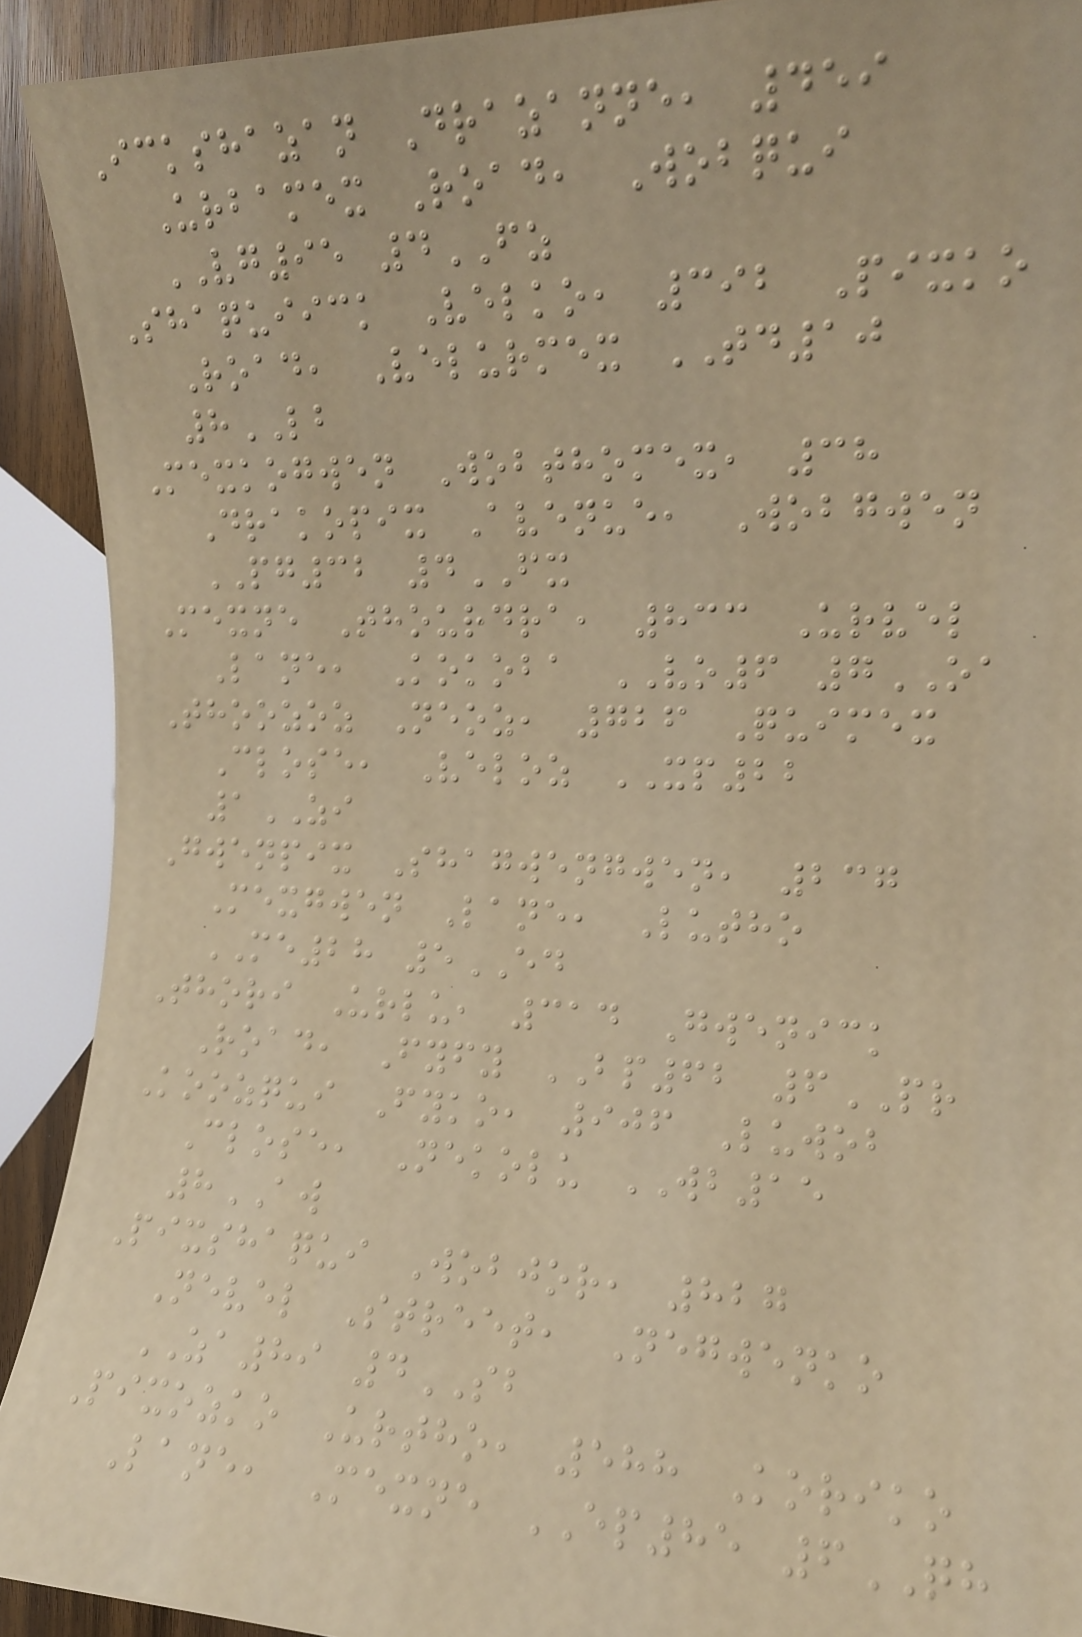Ickshazan Drazanne, 459
Urbamex Road, Wobqui
VG95 4FZ
Shaquiick Velko, 392 Pixko
Road, Velurmex TD10
8LB
Mexkogwen Wobthomex, 38
Drakopix Avenue, Wobgwen
PG32 4FX
Mexne Thourdra, 833 Urvel
Lane, Kokoba VO6 7OA
Thoozoz Neoz, 726 Quimex
Close, Veloz XP22
1ZI
Gwenpix Shagwengwen, 237
Mexgwen Lane, Lutho
ME28 5ED
Thori Urlu, 314 Gwenick
Road, Fyfy BP62 6PR
Koozqui Fyko, 906 Luwob
Close, Nekolu WB15
8AW
Pixshaqui Wobjor, 827
Nevel Street, Negwenko
ZA89 4SB
Pixozko Urtho, 588 Koriko
Lane, Mexne EP85 6QH
